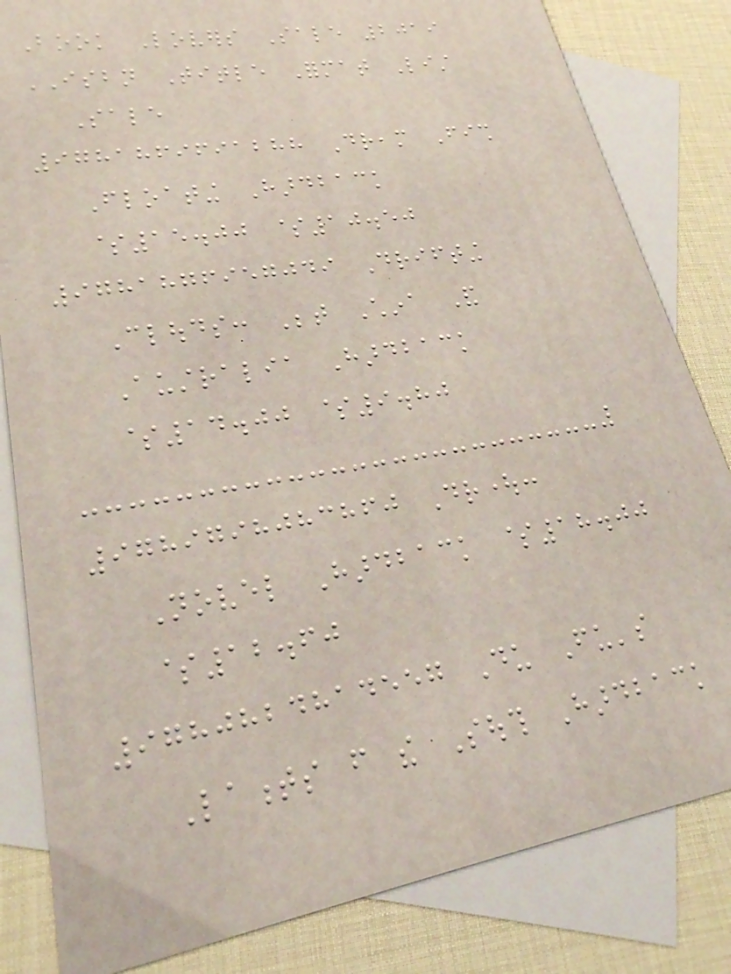Book Lovers Sale 2019
ISBN Title Format List
Sale
9781869691288 Dream Fish
Floating Hardback
$15.00 $10.50
9781876957049 Drifting
Clouds: Between China And
Australia Hardback
$14.00 $9.80
9789798083860 Drought:
Novel Hardback $18.00
$12.60
9780824814557 Du Fu's
Laments from the South Hardback
